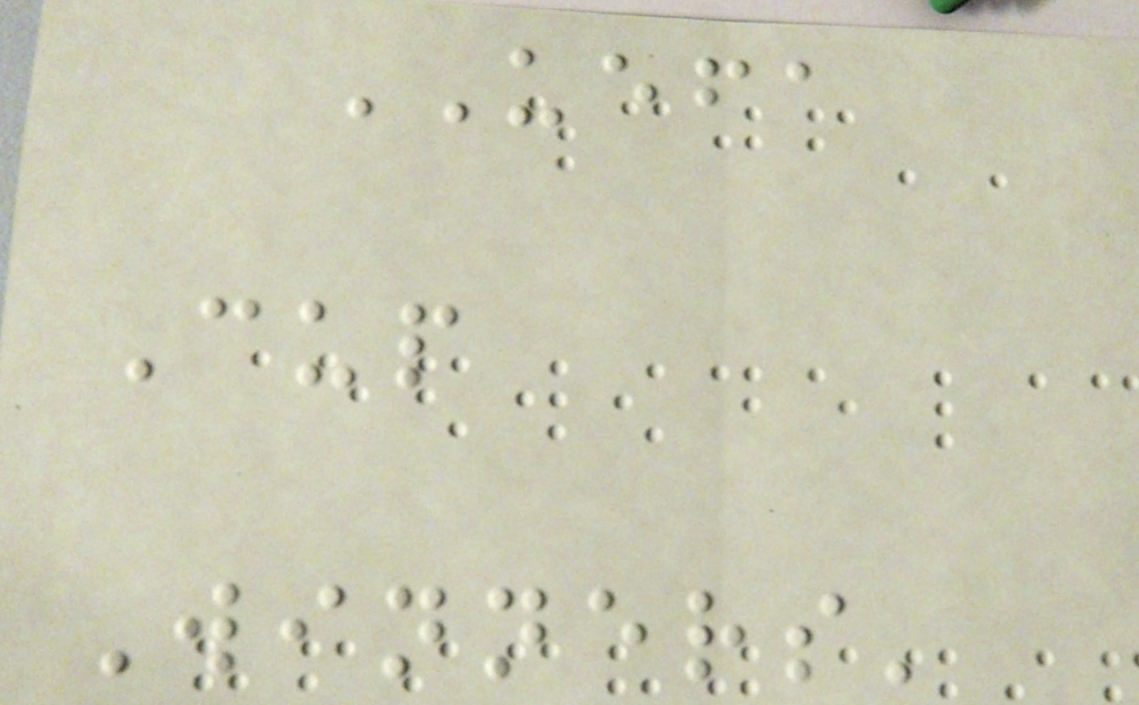UEFA
Cup
Winners'
